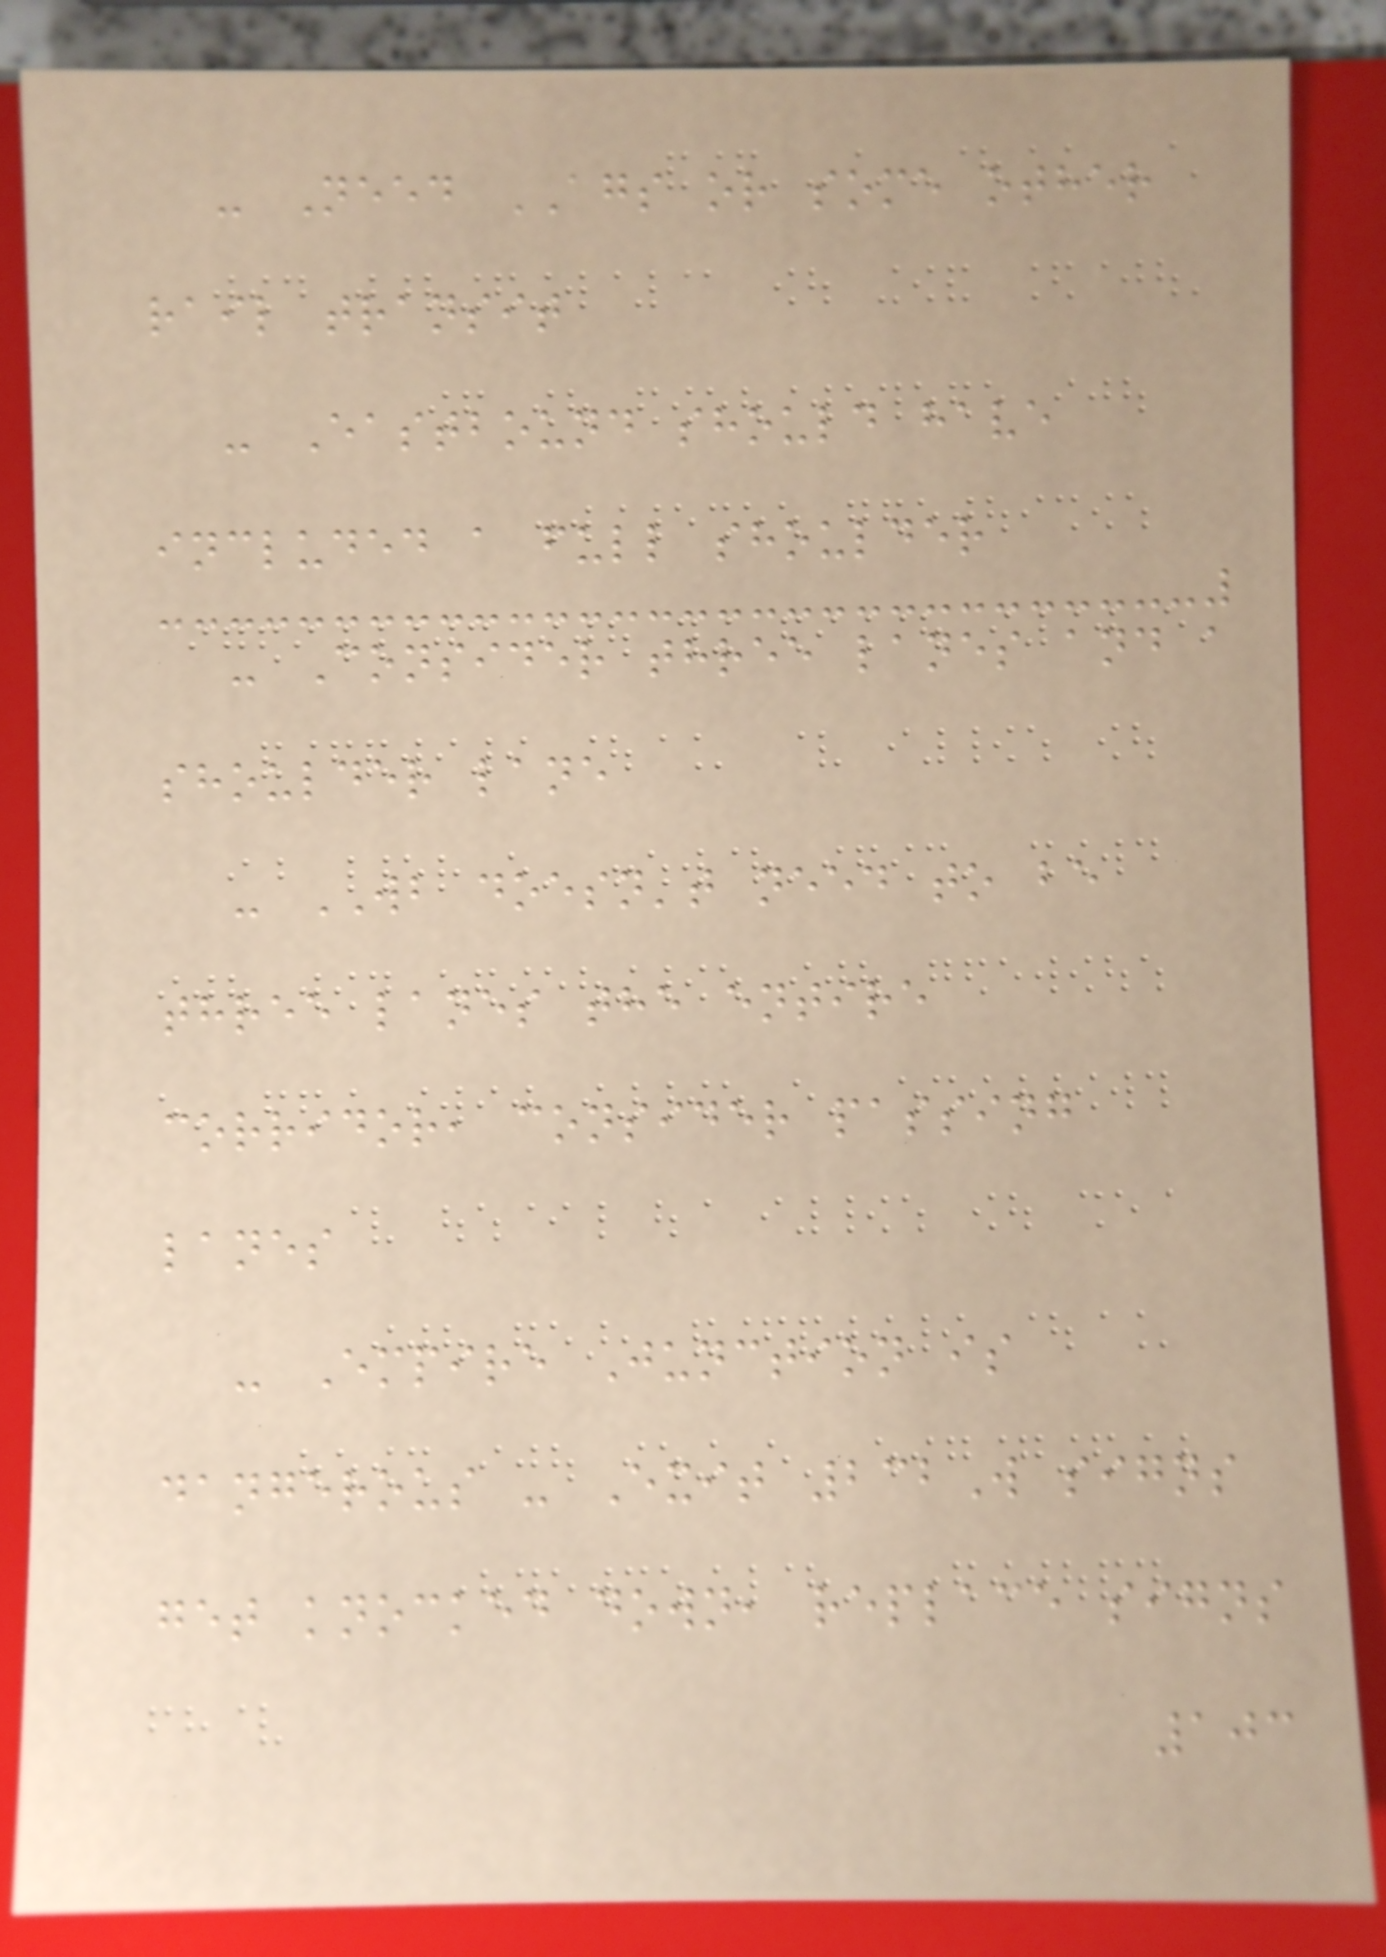- Need AGS or some other
rail transit
- Eastbound should have
included a full shoulder
- Consider three lanes and a
shoulder lane
- WB doesn't need to be
three lanes the entire
corridor, consider passing
lanes
- Empire Junction is
dangerous - Exit 232W signs
get knocked down, replace signs
103
